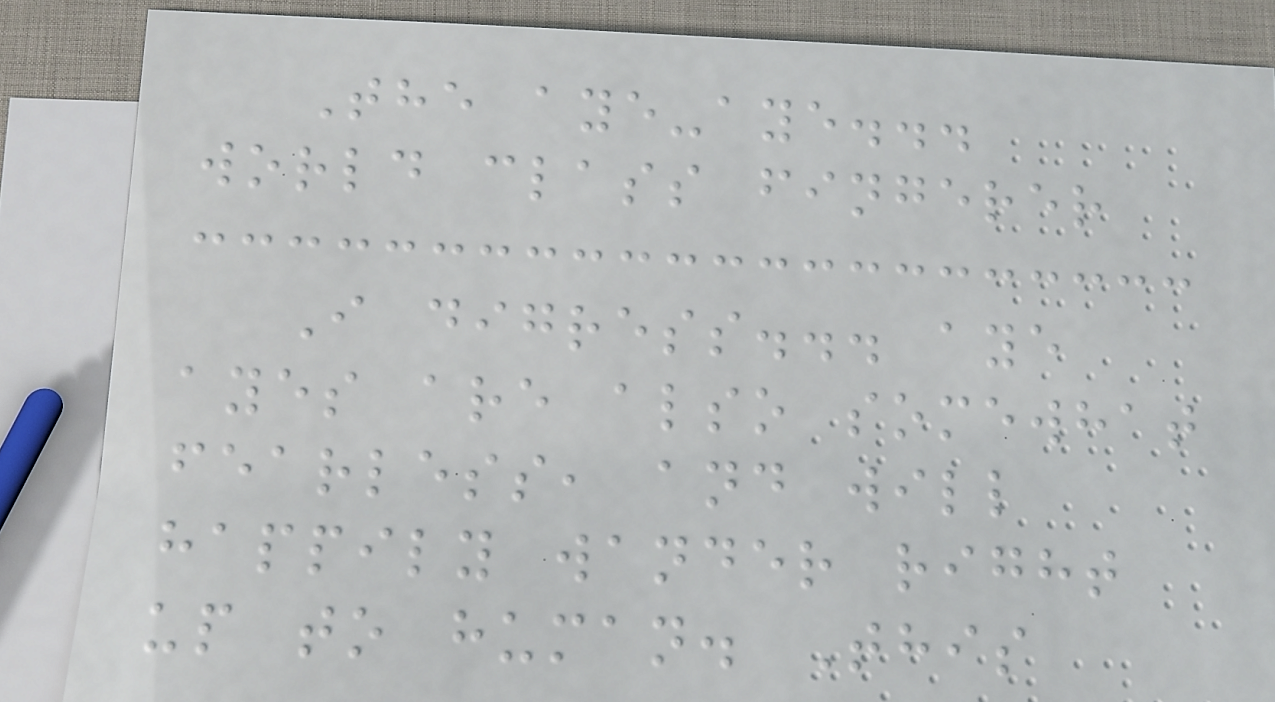The aye-aye...
world class fingerer
I digress... aye
ayes are also somewhat
fearless, and will
happily wander right
up to human. This
